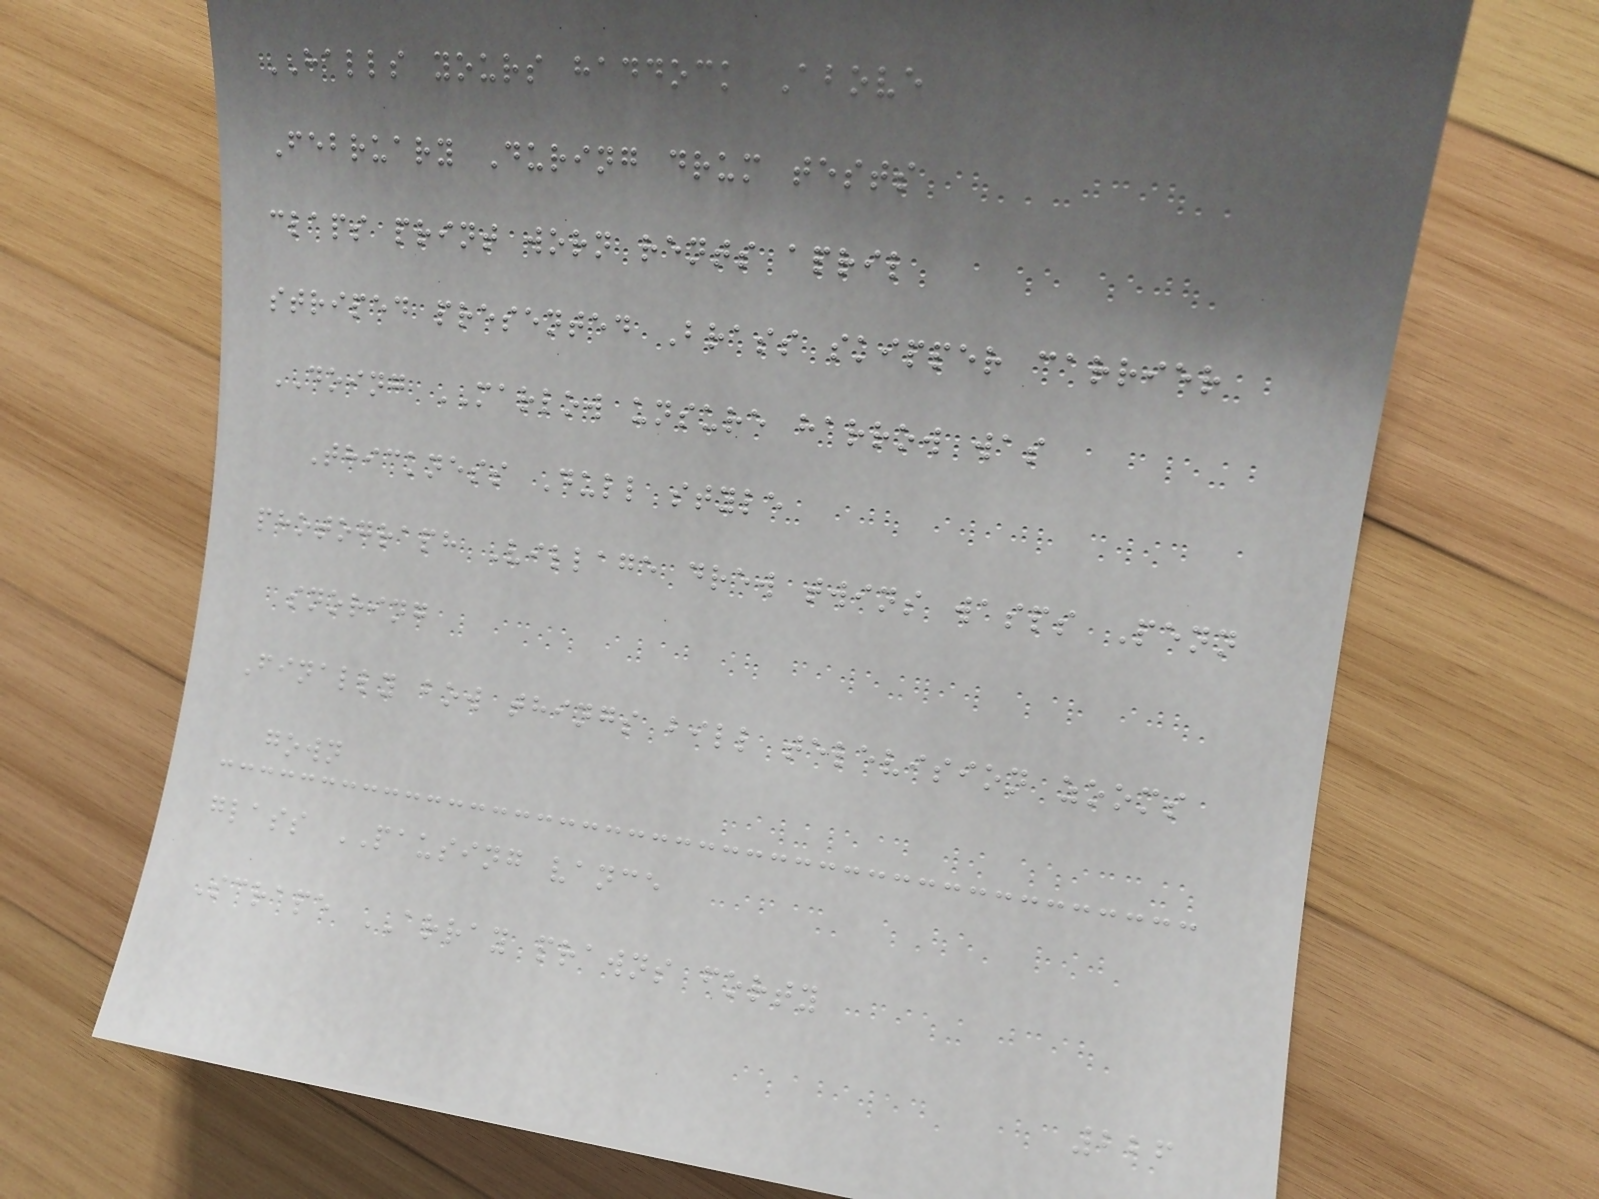HALLS yours haddock Above
February During drum tests
claps print worn rents april
striped presented Brass skipper carrier
DOING MARLOW unsure harrow was
Thickness Dull style
photograph Village drew twins wasps Penn
snoring
Finally bow things bill television zooms
gown
glass PAUSING vance
Scrape ARRAY prawns forty
226
